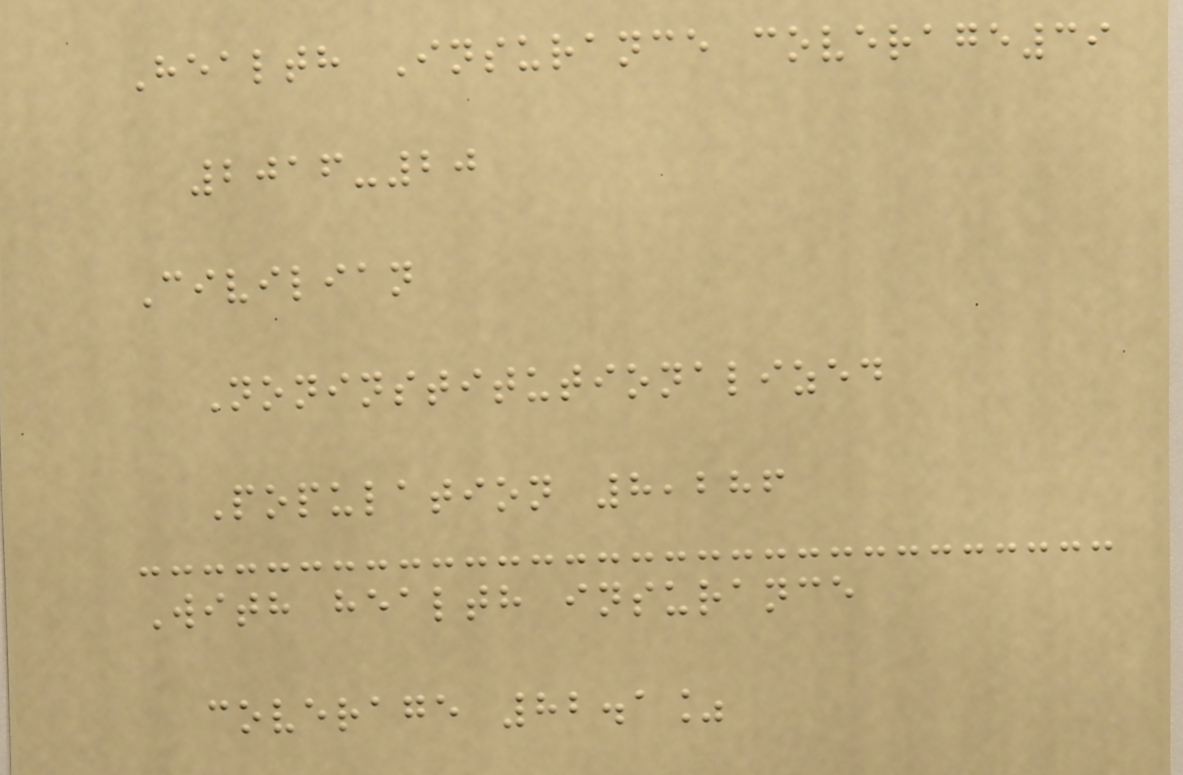Health Insurance coverage39
2016-20
Civilian
Noninstitutionalized
Population 8,286
With health insurance
coverage 82.1%
